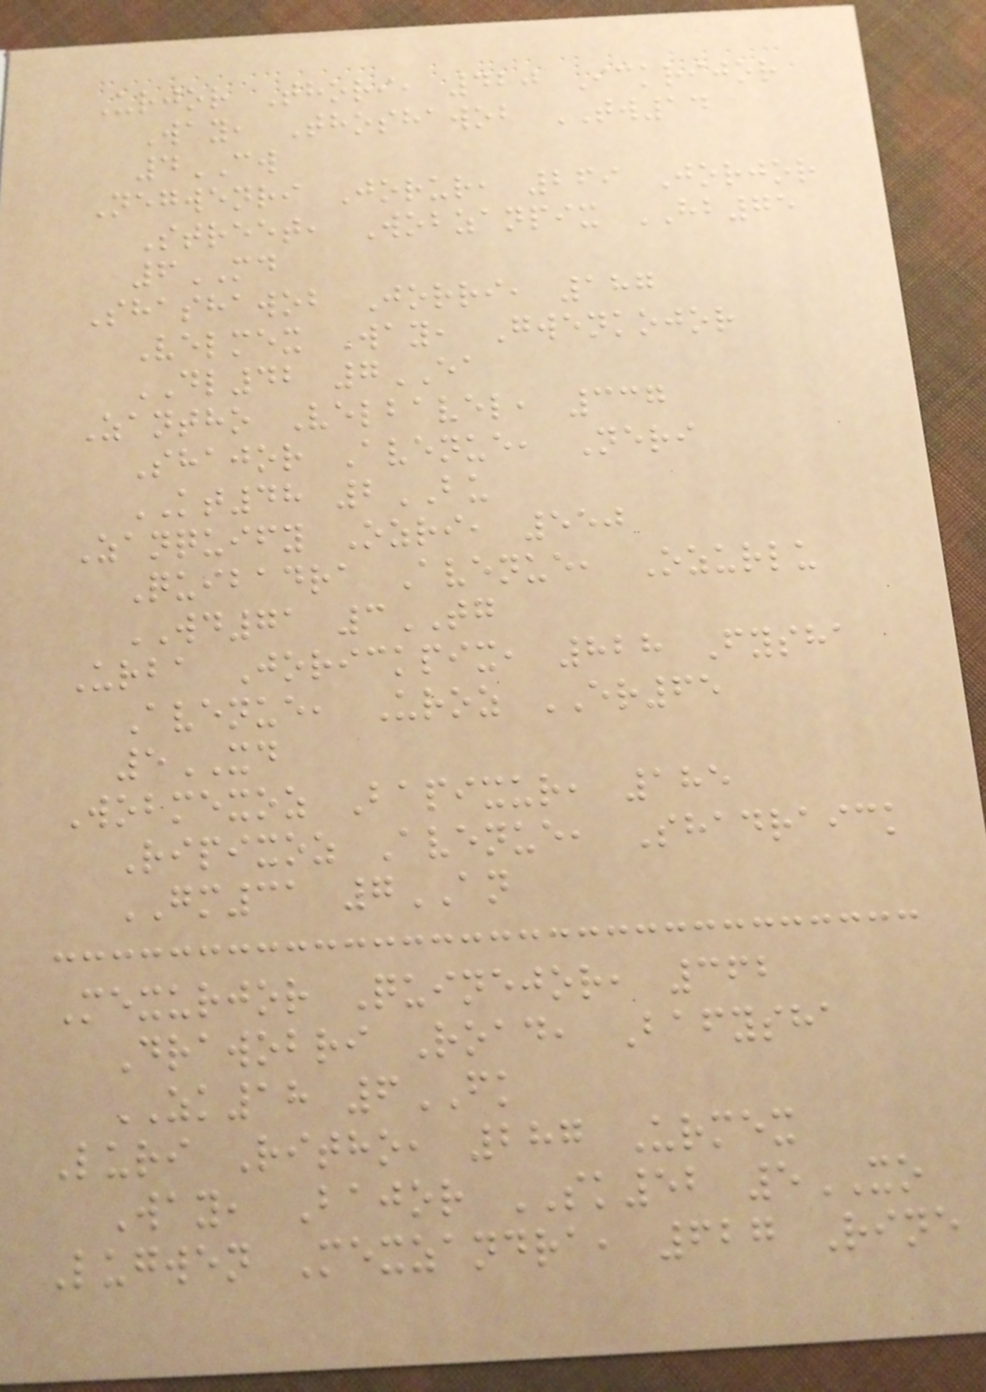Urjor Thori, 420 Ickrijor
Way, Thoshawob TW14
4CW
Negwenri Jorur, 269 Jorjor
Street, Wobzanpix HB75
6MD
Shashawob Jorri, 187
Velmex Way, Gwenkojor
DL42 7EA
Zantho Velbavel, 337
Shajor Avenue, Neri
KT48 2BU
Zanquify Ozri, 550
Quibadra Avenue, Ozurlu
WD71 3TG
Urba Jorickpix, 828 Fysha
Avenue, Uroz ER65
5XD
Wobmexoz Bapixur, 185
Ripixoz Avenue, Shadraick
GM31 7AN
Mexurjor Quinejor, 362
Drawobri Road, Bafysha
ZK18 6FK
Luri Ritho, 287 Urmex
Way, Bajor SK52 5XO
Lugwen Mexzandra, 627 Rine
